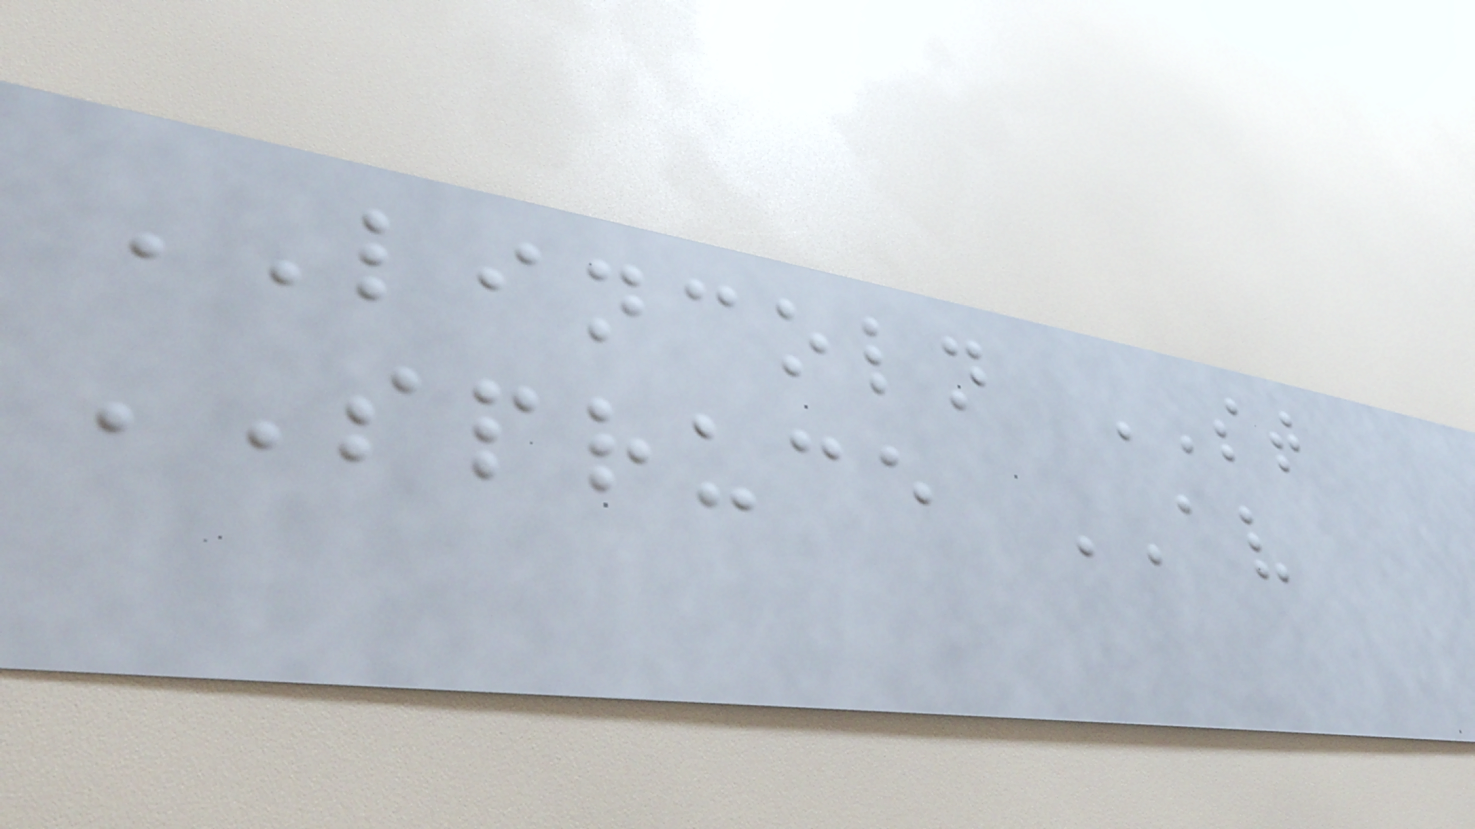LINCOLN ST
SPRUCE AV
